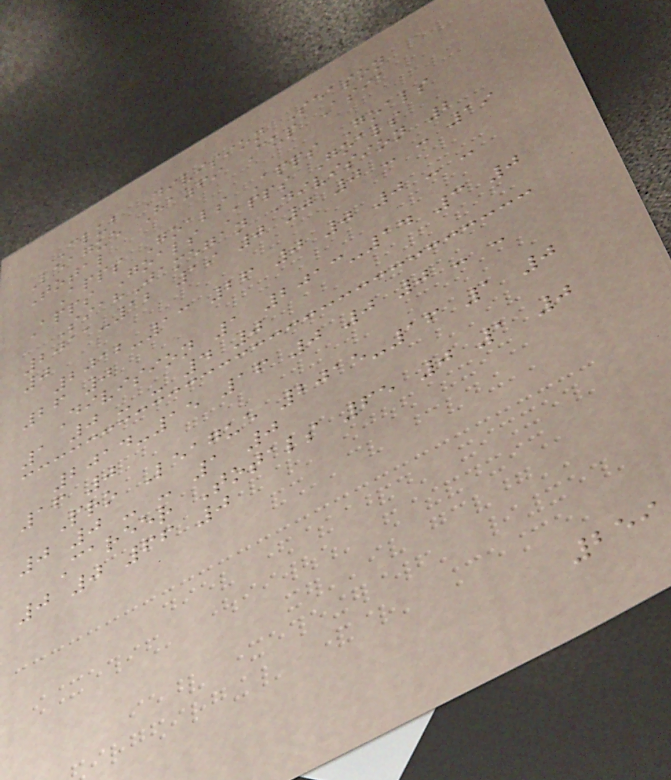Club Division Season
League Hazfi Cup Asia
Total
Apps Goals Apps Goals
Apps Goals Apps Goals
SiahJamegan Division 2
2011-12 19 0 0 0 - - 19
0
2012-13 26 0 0 0 - -
26 0
Division 1 2013-14 3 0
1 0 - - 4 0
2014-15 16 0 0 0 - -
16 0
Pro League 2015-16 1 0
0 0 - - 1 0
Career Totals 65 0 1 0
0 0 66 0
259
